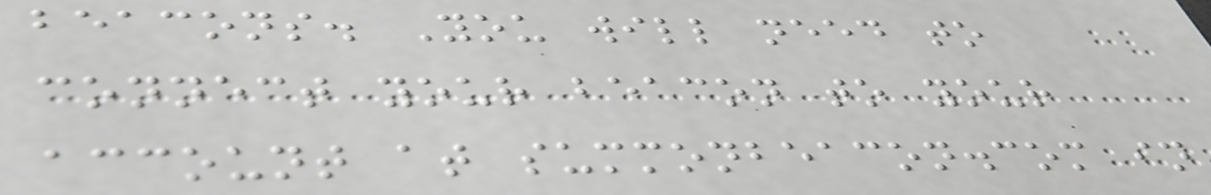beacons. You will need to
connect your beacon to your
account at summonbeacon.com in
